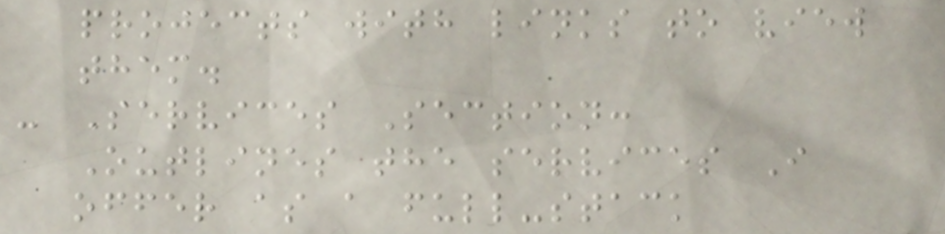projects with links to view
them.
- Services Section:
Outlines the services I
offer as a full-stack
